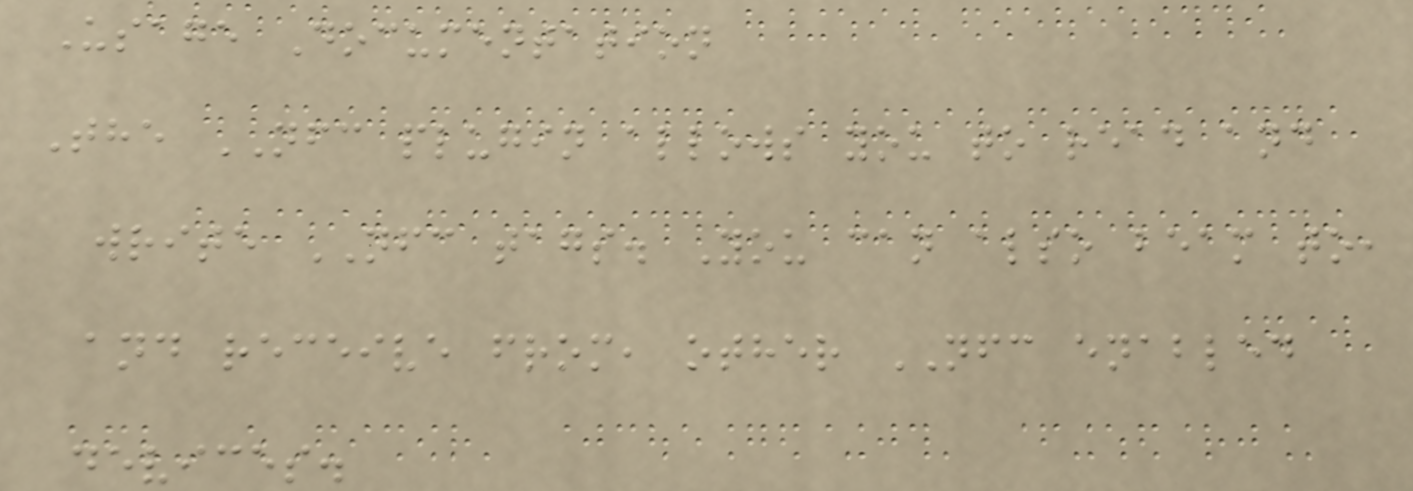Usage Documentation
The NFC plugin allows you to read and
write NFC tags. You can also beam to,
and receive from, other NFC enabled
devices.
